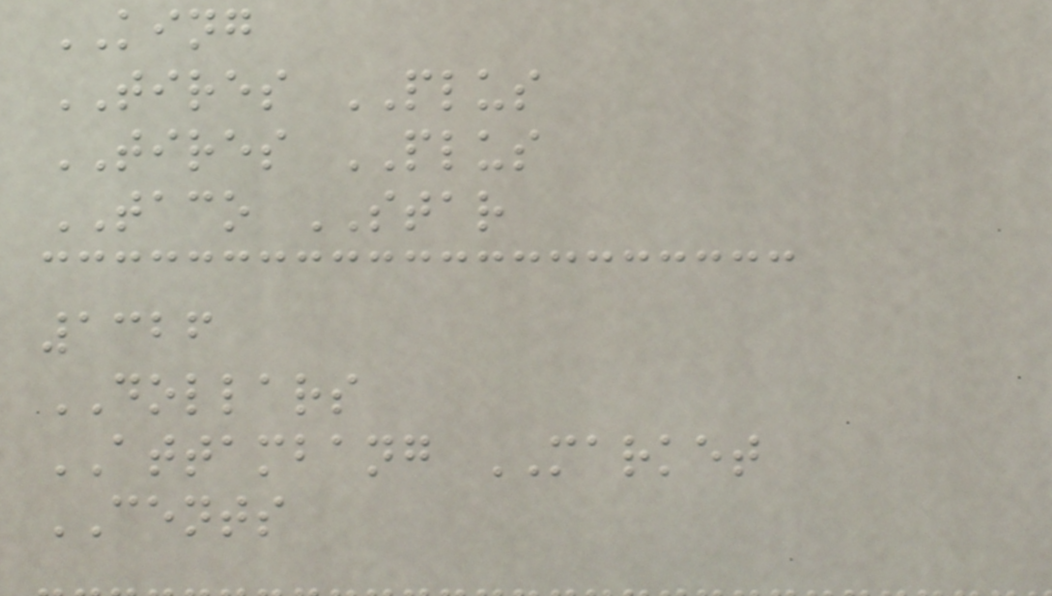KING
TIRES PLUS
TIRES PLUS
TACO STAR
1326
DOLLARS
ATTAMBANG MARKET
CENTS
